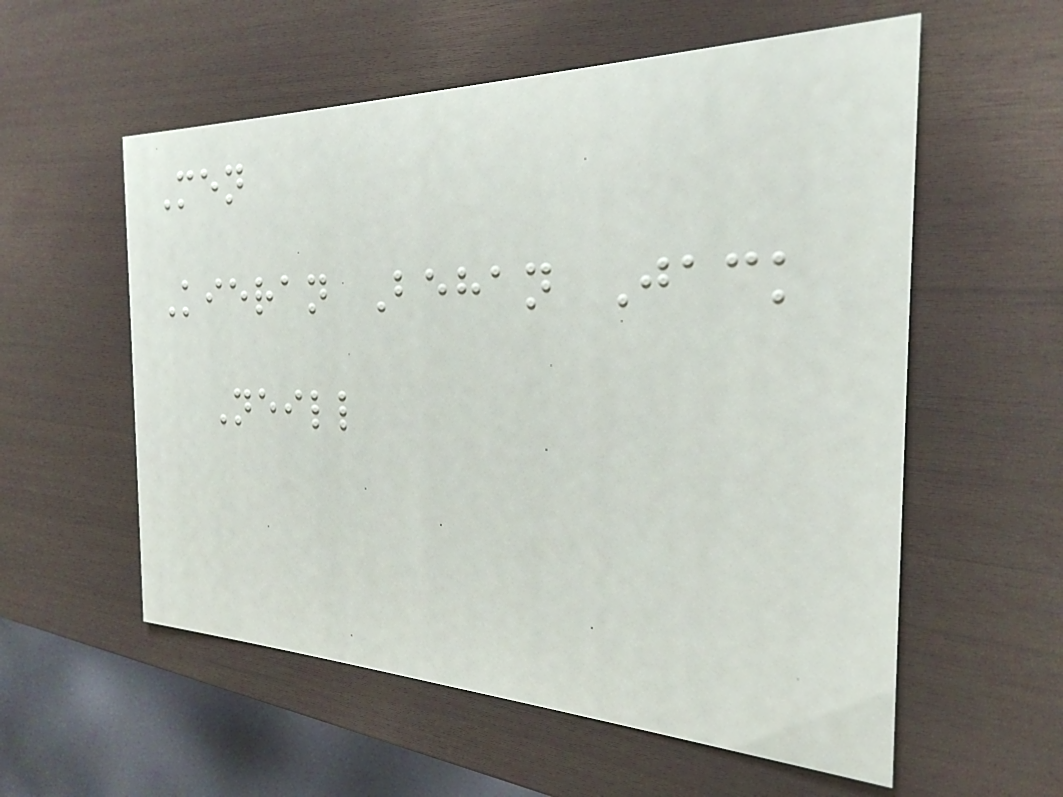Men
Kieran Behan Jack
Neill
